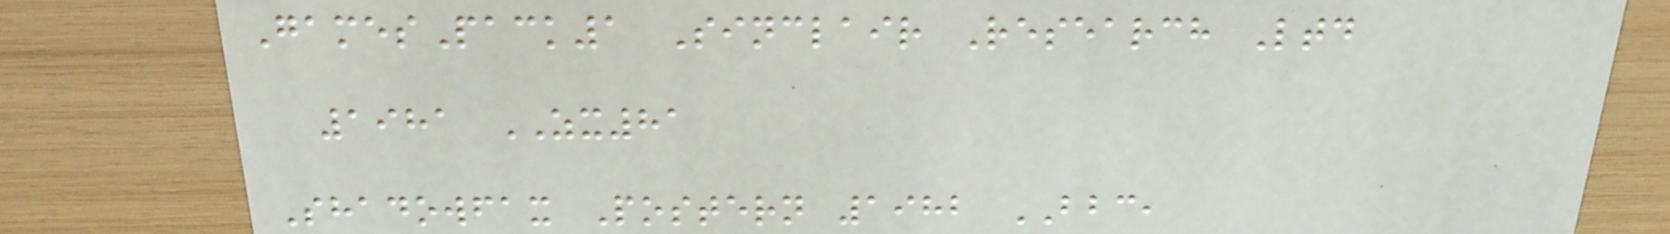GamesPack1 Sinclair Research Ltd
1981 ZX81
Shadowfax Postern 1982 BBC,
